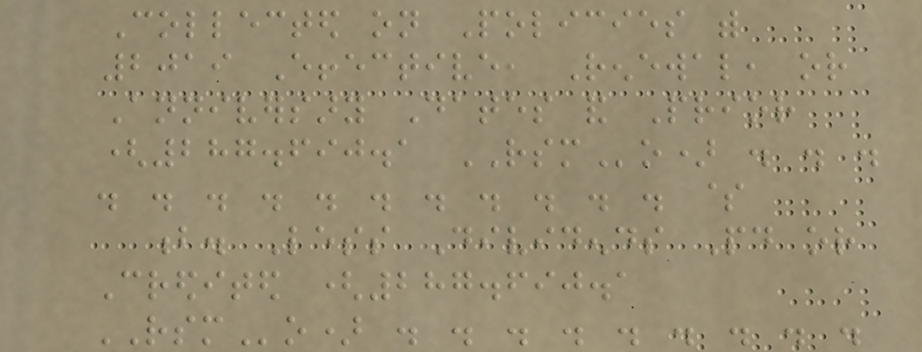Collected on Policies with
2019 Effective, Renewal, or
Anniversary Dates and Prior
(287.690.1 RSMo) . . .
. . . . . . . . . . . $
b. Less Dividends Paid or
Credited (287.690.1
RSMo) . . . . . . . . .
